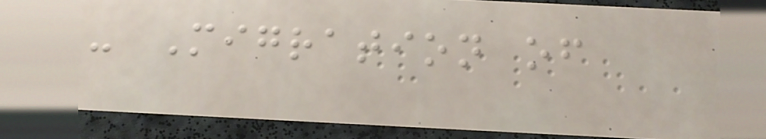- Migration of
